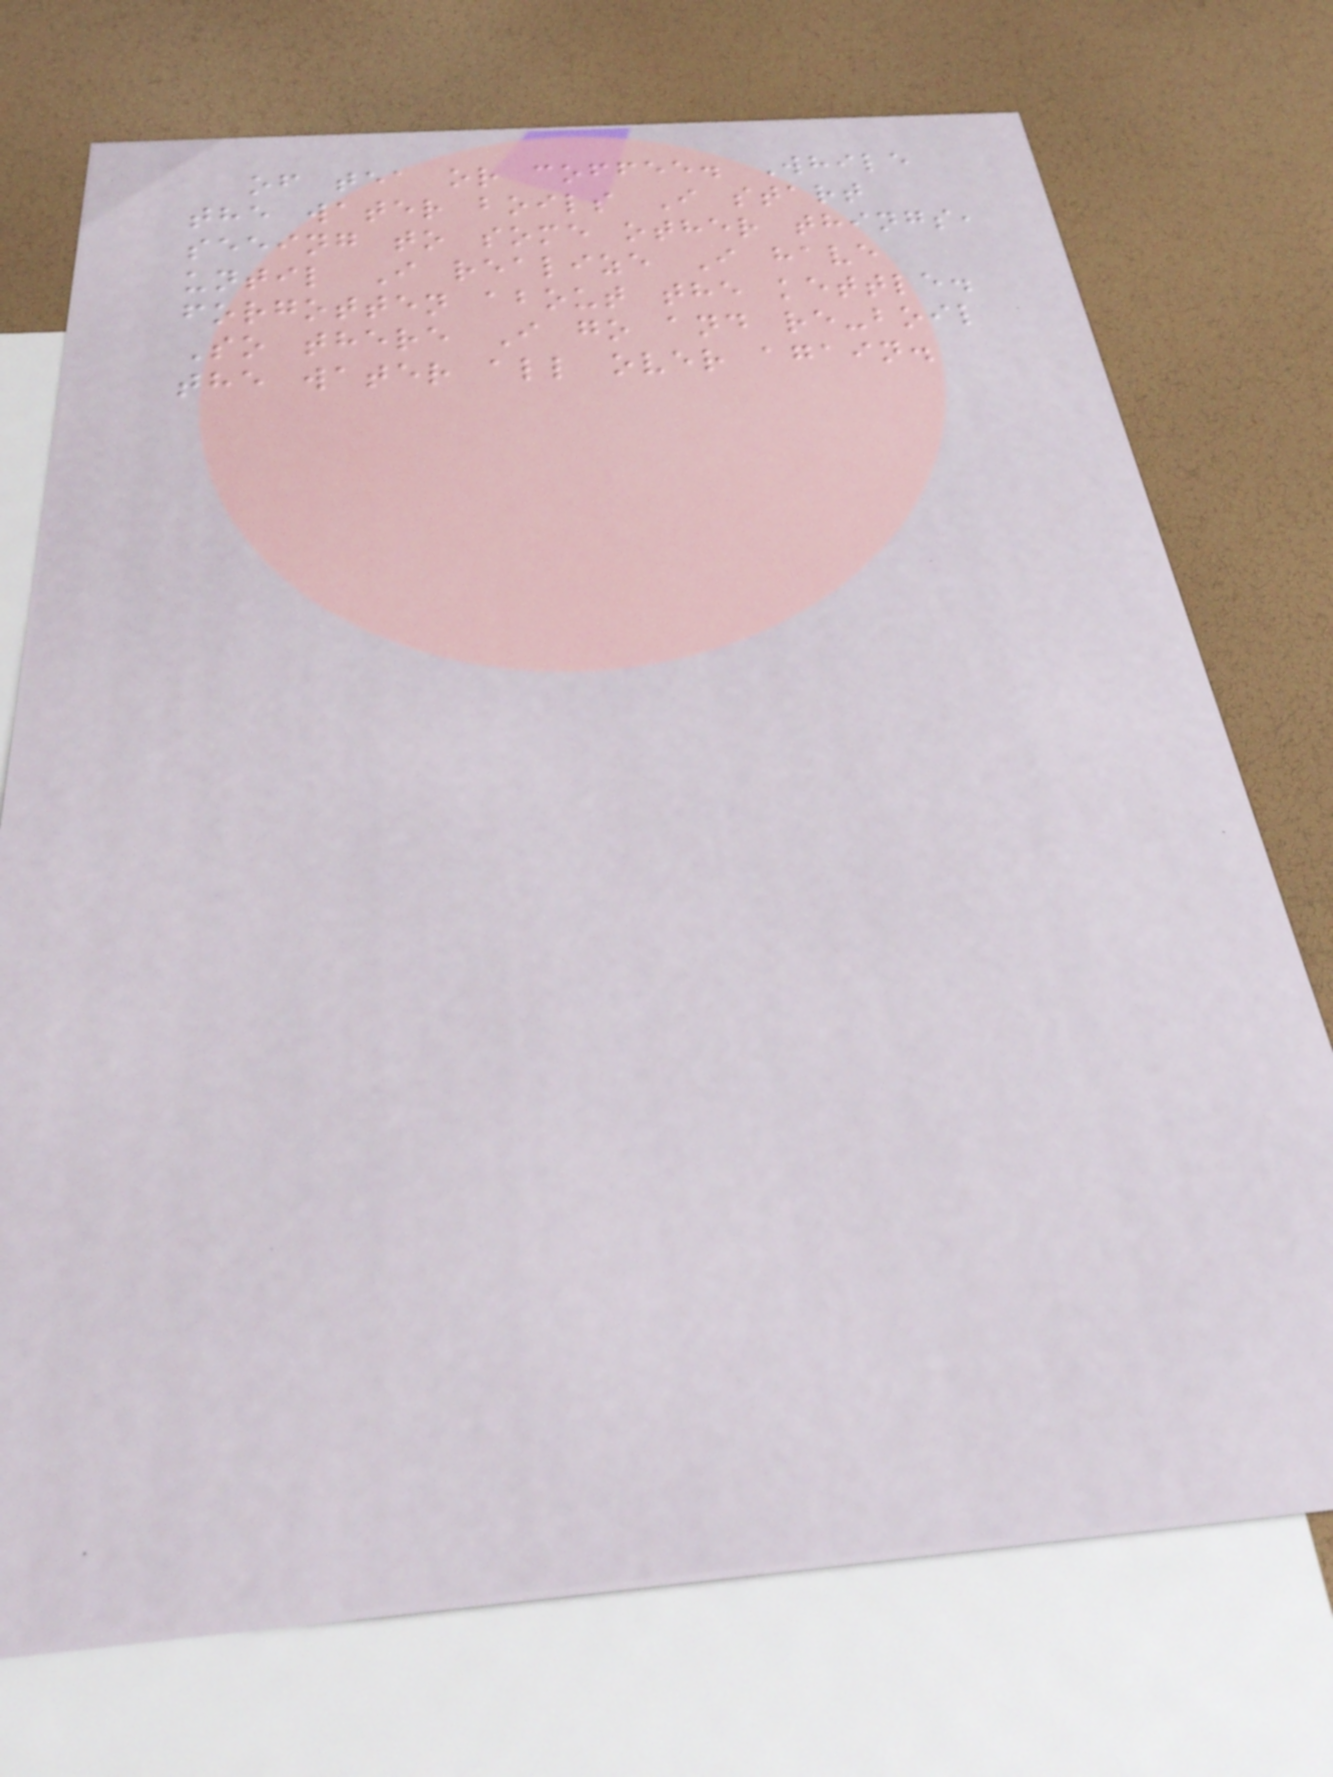of tea or coffee. While
the water boils I start
seeing to some other things,
until I realize I have
forgotten about the kettle.
So there I go and re-boil
the water all over again.
